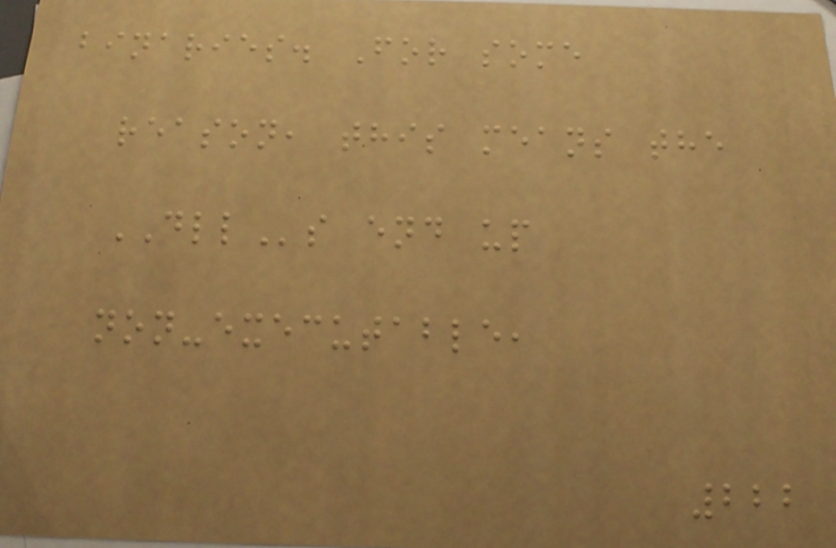binaries. For some
reason, this means the
DLLs end up
non-executable,
222
